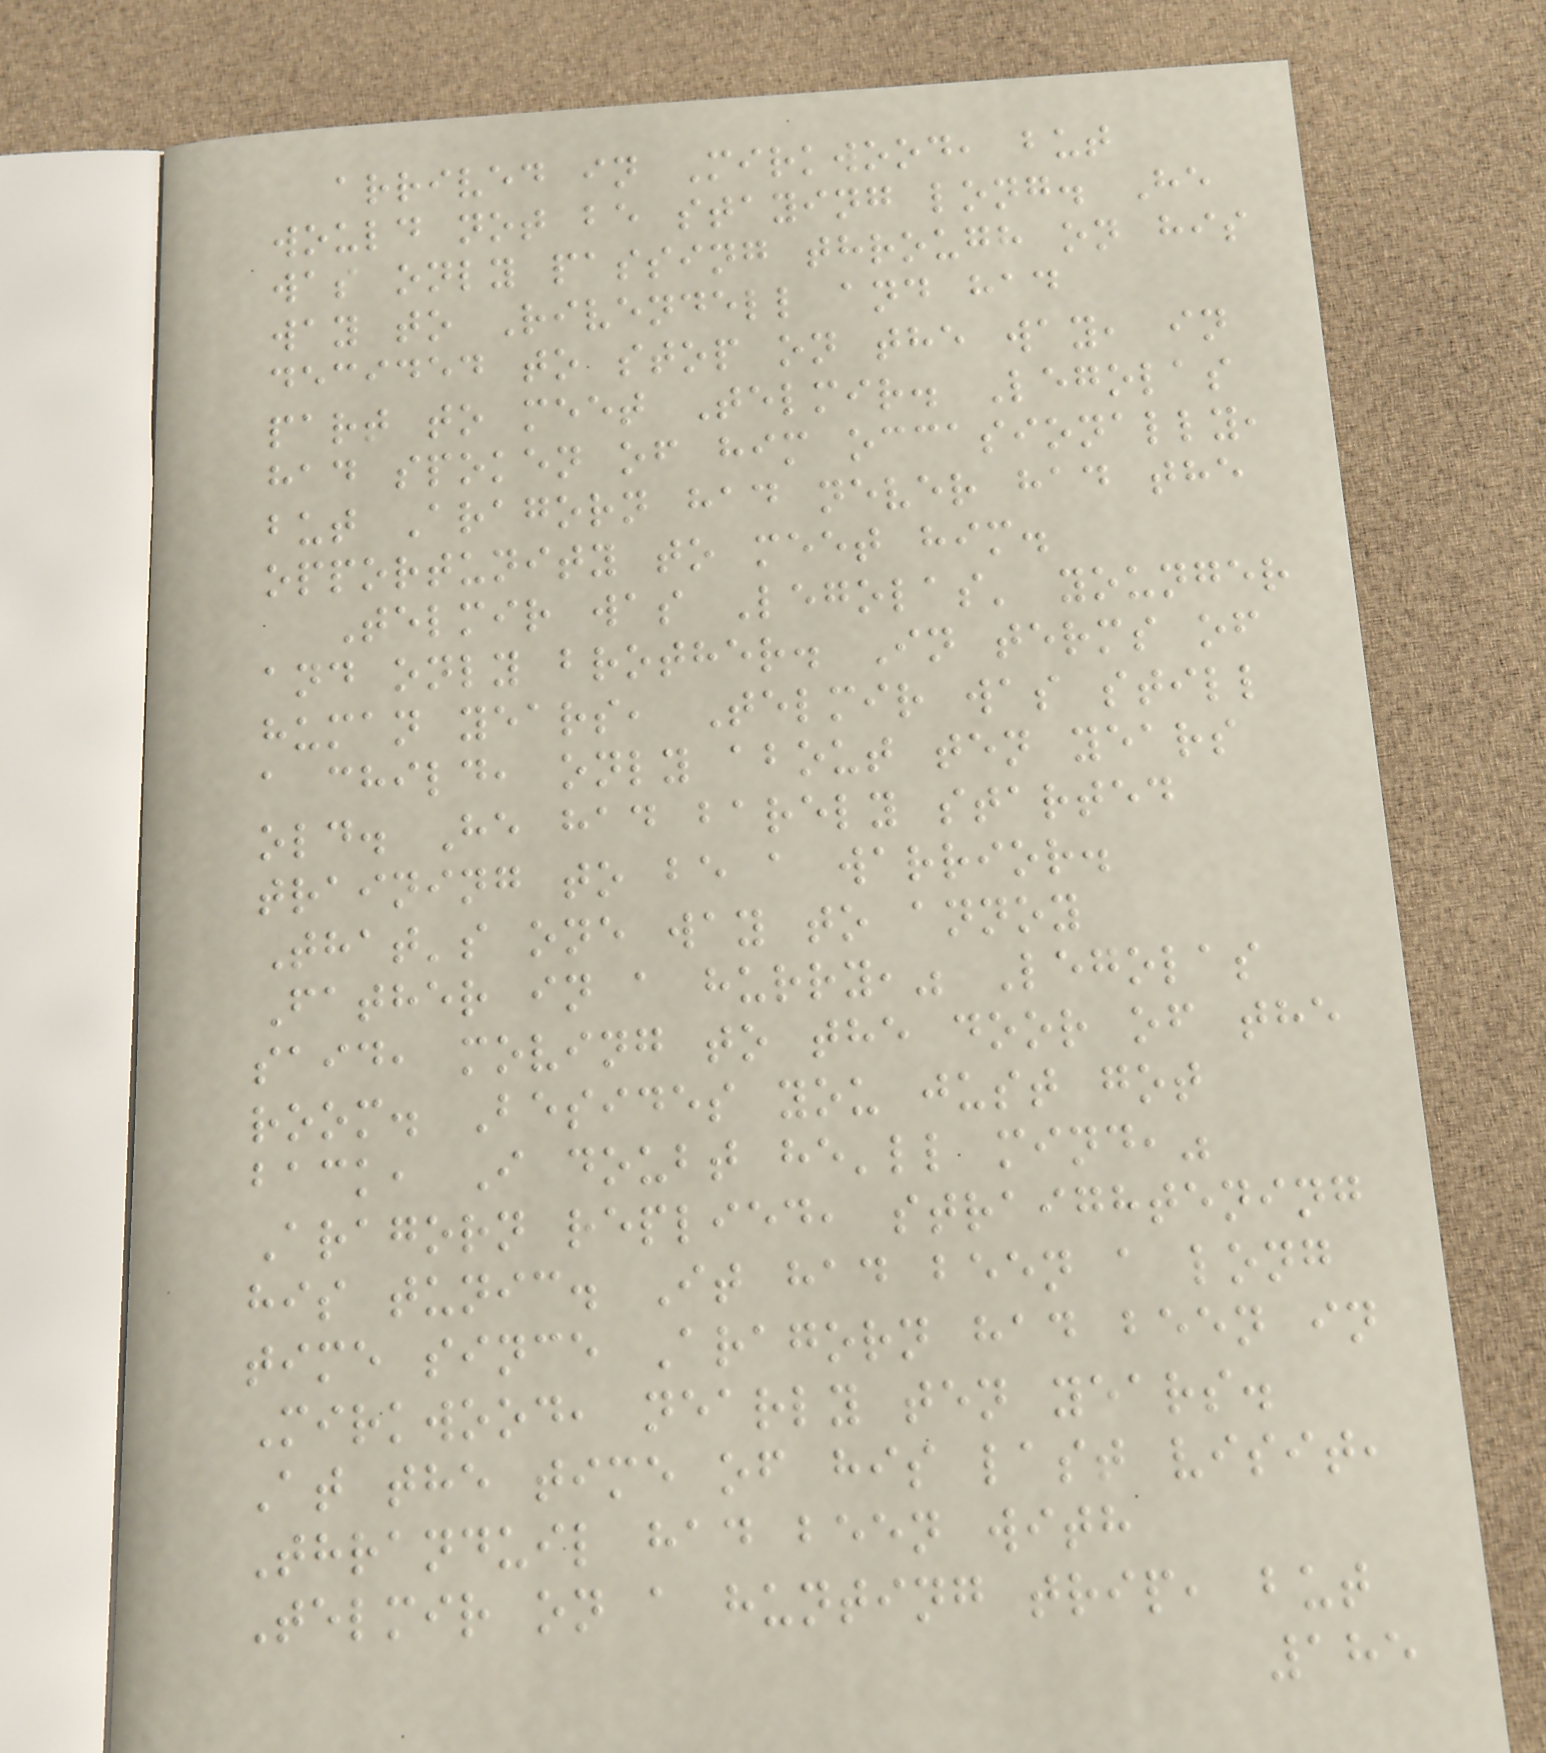arrived in Mirkwood, but
would not be staying long. He
was only passing through on his
way to Rivendell and had
decided to stop on the way, in
part to meet Telmir. Legolas
had spoken of him occasionally,
but Aragorn had never had the
opportunity to meet him.
Telmir was Legolas' younger
and only brother. In terms of
human years, Telmir was still
a child, only about ten years
old. He had barely started
training to be a warrior.
That's one way to annoy
Father in a hurry," Legolas
said, moving to the door of the
room. Besides you just got
back, I doubt he'll mind,"
Aragorn replied, straightening
his tunic. It had been a long
time since Aragorn had been in
Mirkwood, nearly ten years.
At the time of his last visit,
Thranduil had been with
Telmir on a hunting trip, but
185
